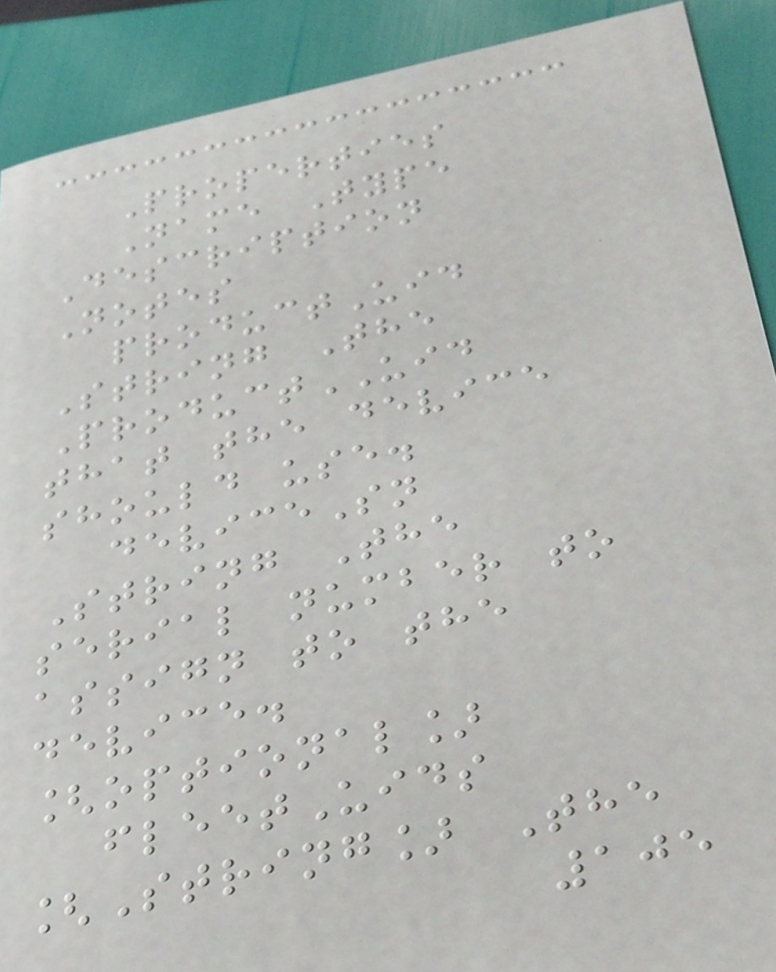Properties
Name Type
Description
Notes
productUid
String The
ProductUID
that the device
should use.
deviceSn
String The
serial number to
assign to the
device.
[optional]
fleetUids
[String] The
105
